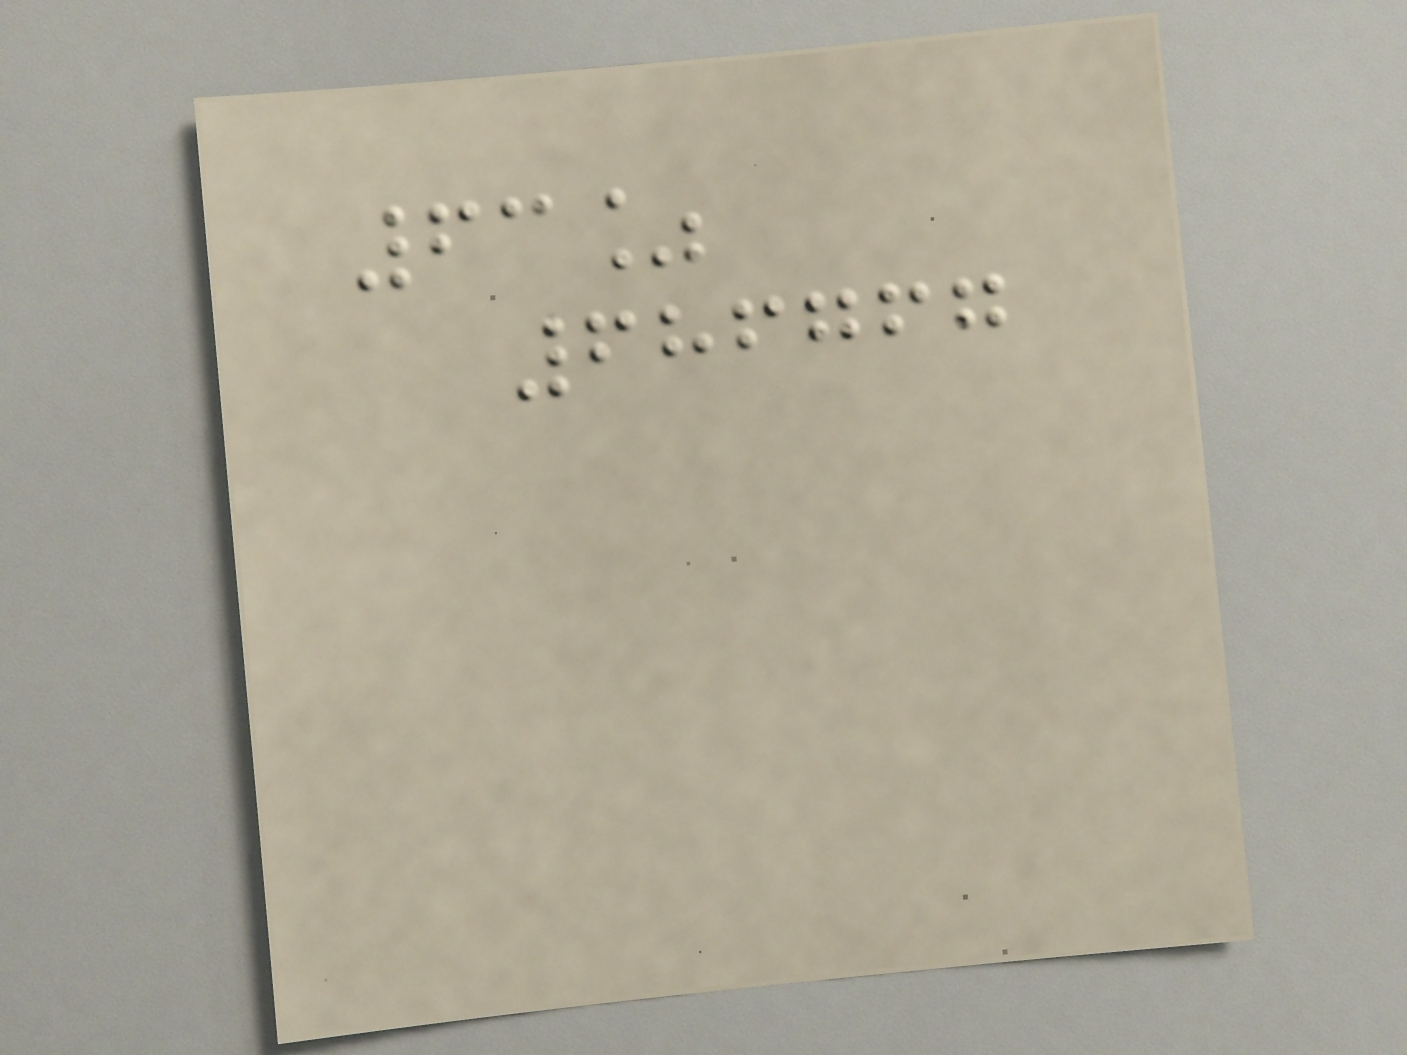63%
686767
